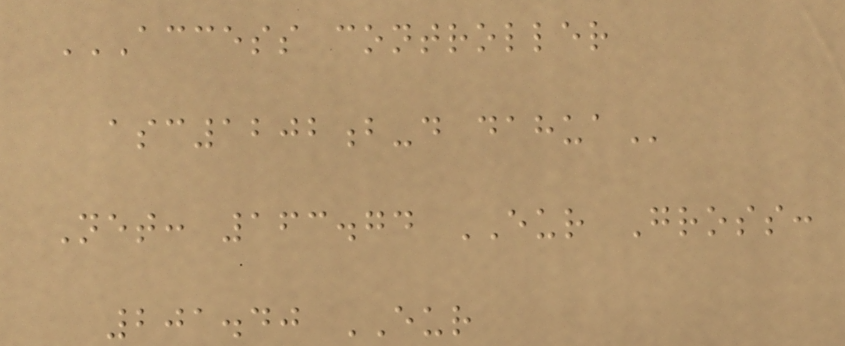ACCESS CONTROLLER
ASC1202B-D DAHUA
Net: 163.74 EUR Gross:
201.40 EUR
